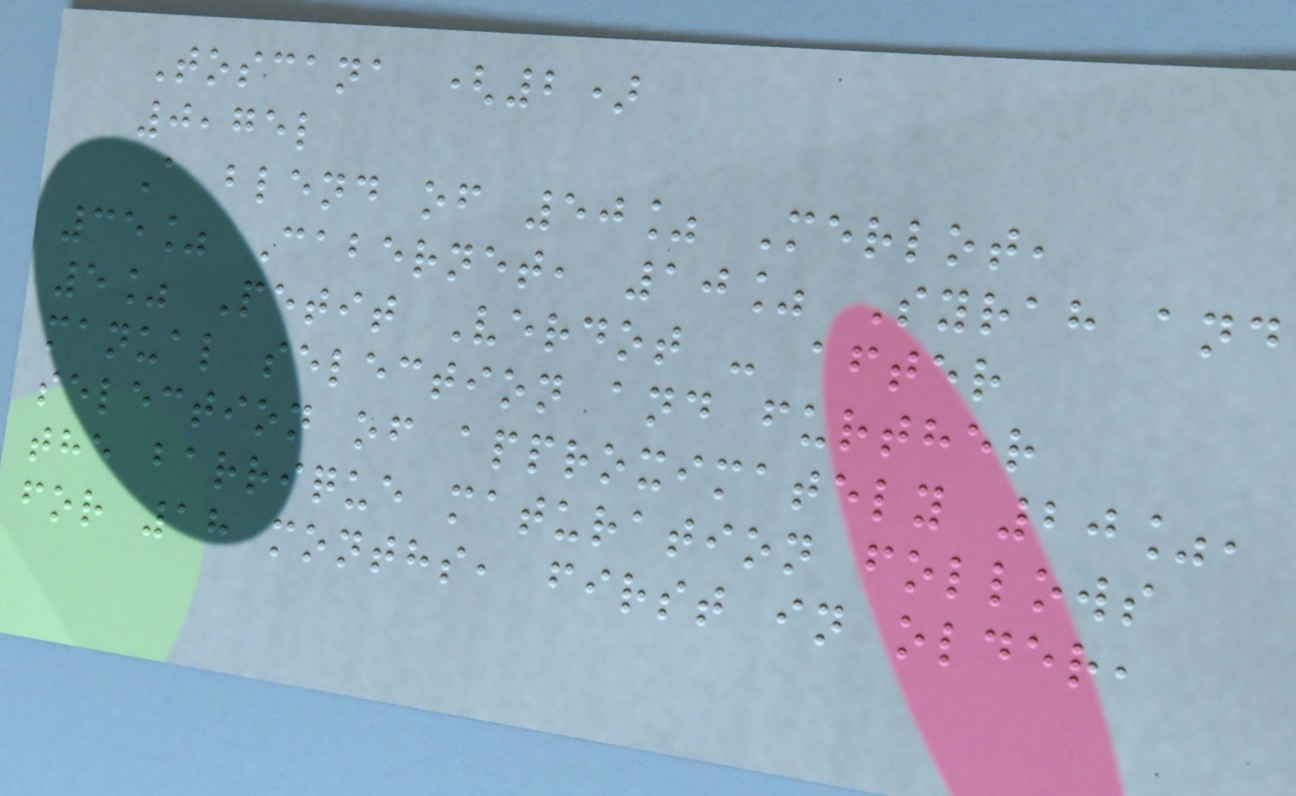Toscana (2)
0,75l
A blend of 50% Merlot,
35% Cabernet, 10% Syrah and
5% Petit Verdot - after
manual selection and further
selection of approximately 20%,
the barrique maturation follows
for 18 months, first in older,
